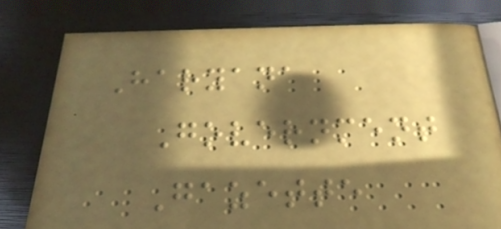Haryana
Government
Gazette
